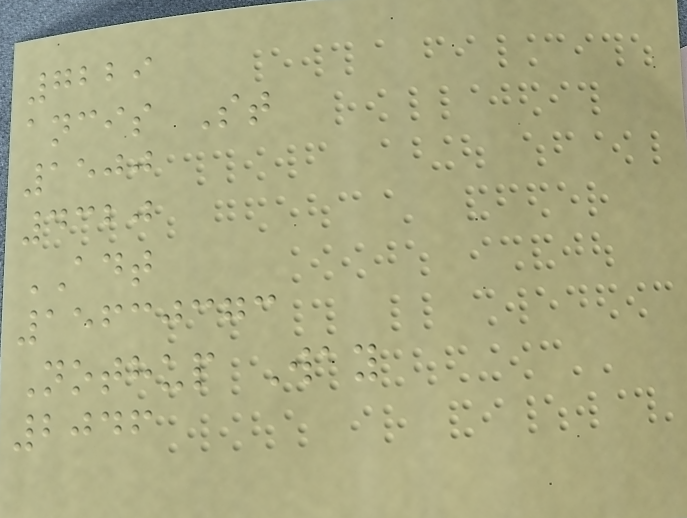7229
ancis St
1500
4320
ADT
15630373
Nothup Way
2046
